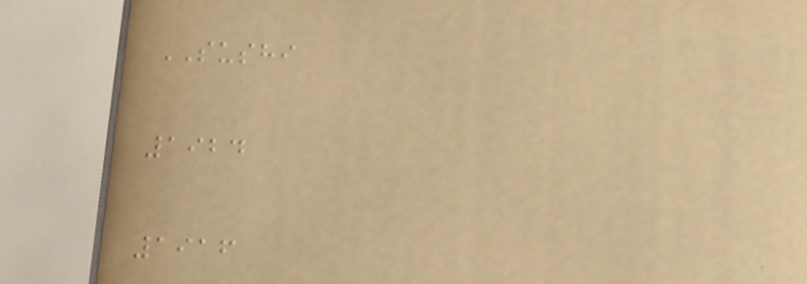SUSHI
1924
1916
